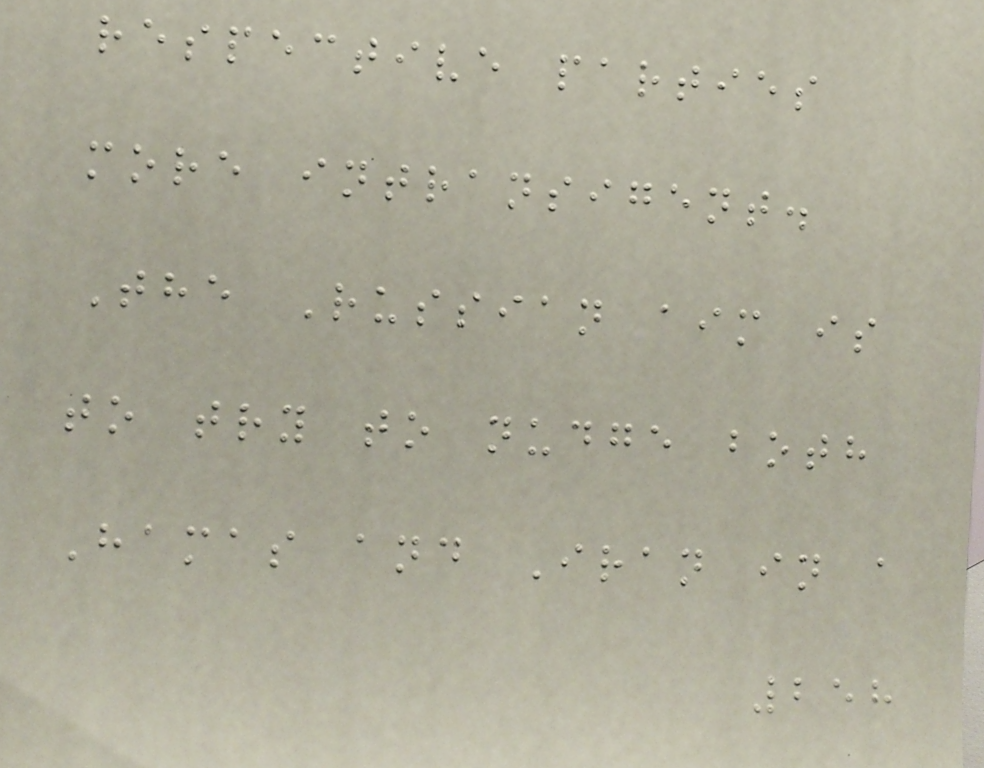respective parties
more intransigent.
The Russian aim is
to try to nudge both
Hamas and Iran in a
258
